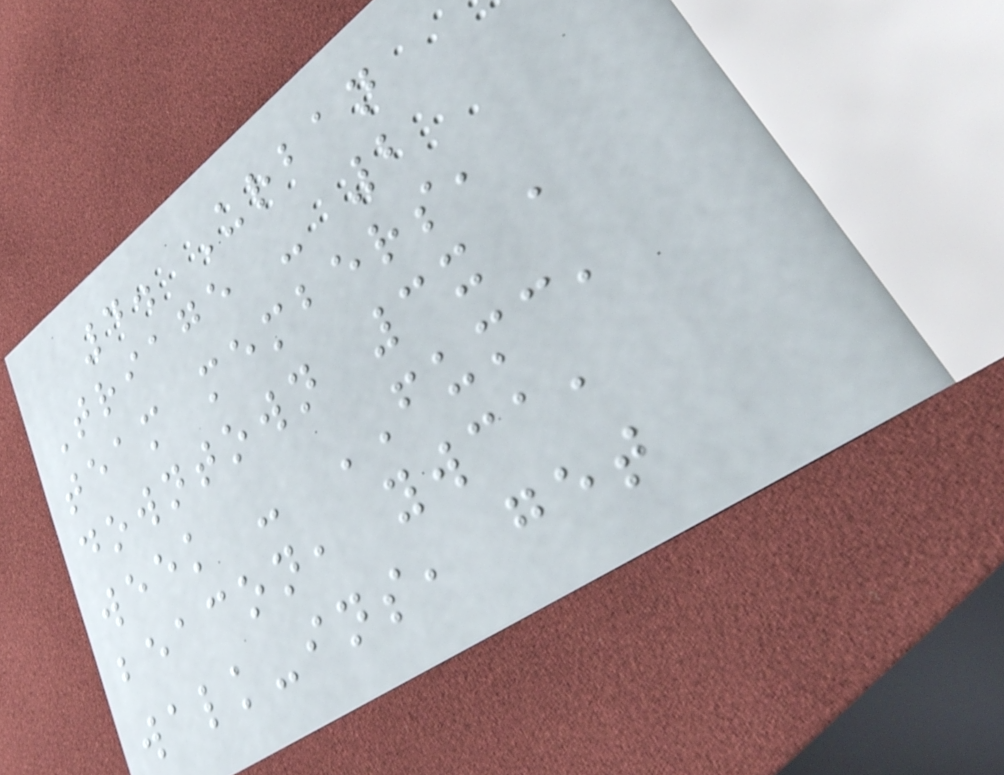4. Urban
Triage - 2
team members,
downtown 3x a
week - FUMC,
beacon, ywca,
walk-ins, get
